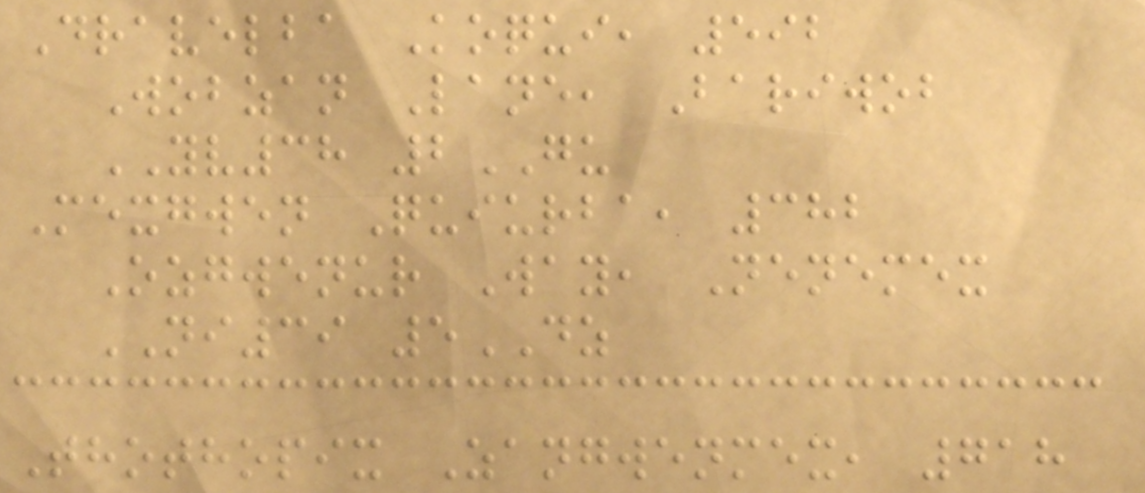Dravelba Koqui, 592
Wobzan Lane, Bariwob
YV38 2GU
Mexgwen Quiurba, 382
Ozgwenur Way, Nenemex
NI39 5DZ
Thothopix Zangwenmex, 718
